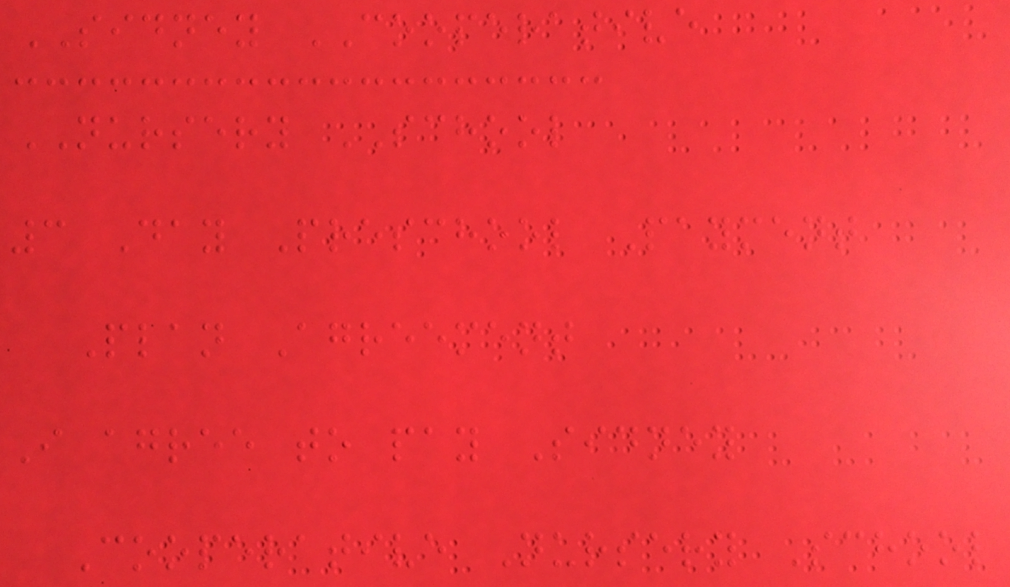SIDNEY COOPERATIVE
NURSERY SCHOOL
3 Day Preschool Payment
Plan Agreement
I agree to pay Sidney
Cooperative Nursery School
